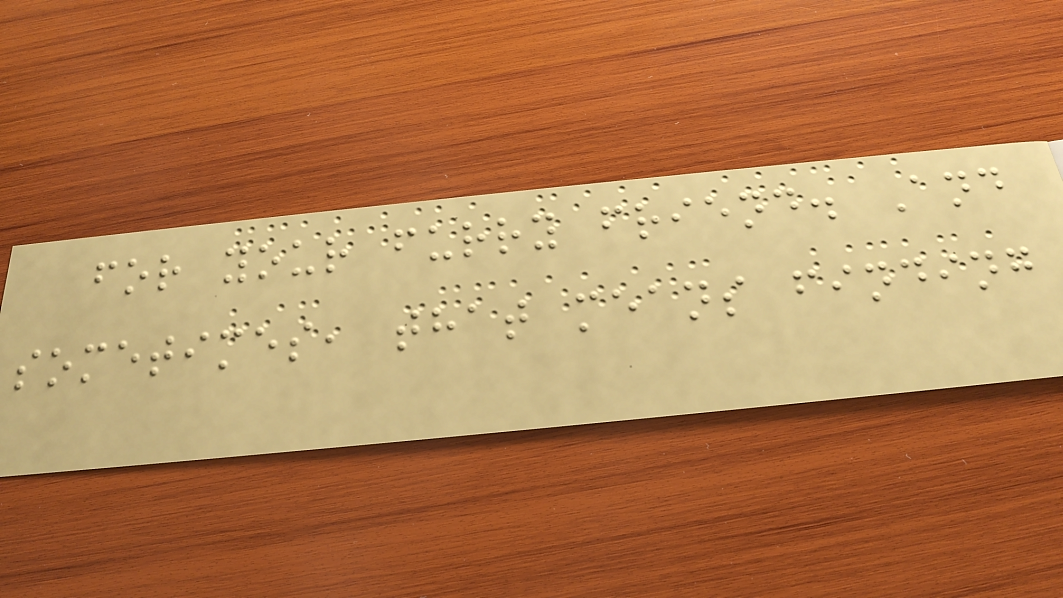for your furry friend. And
sometimes, that means finding
